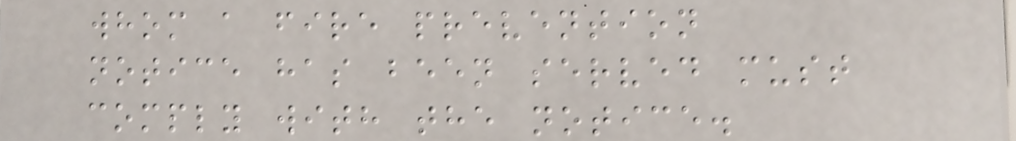whom a fire prevention
notice has been served must
comply with the notice.
